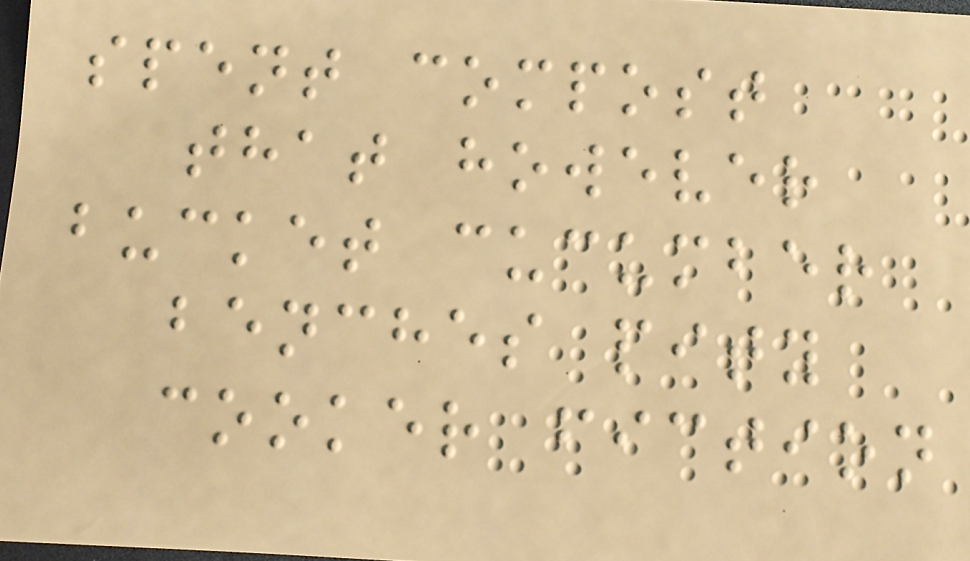spent compost
that however
bucket cucumber
benches pity
cooker fiction
